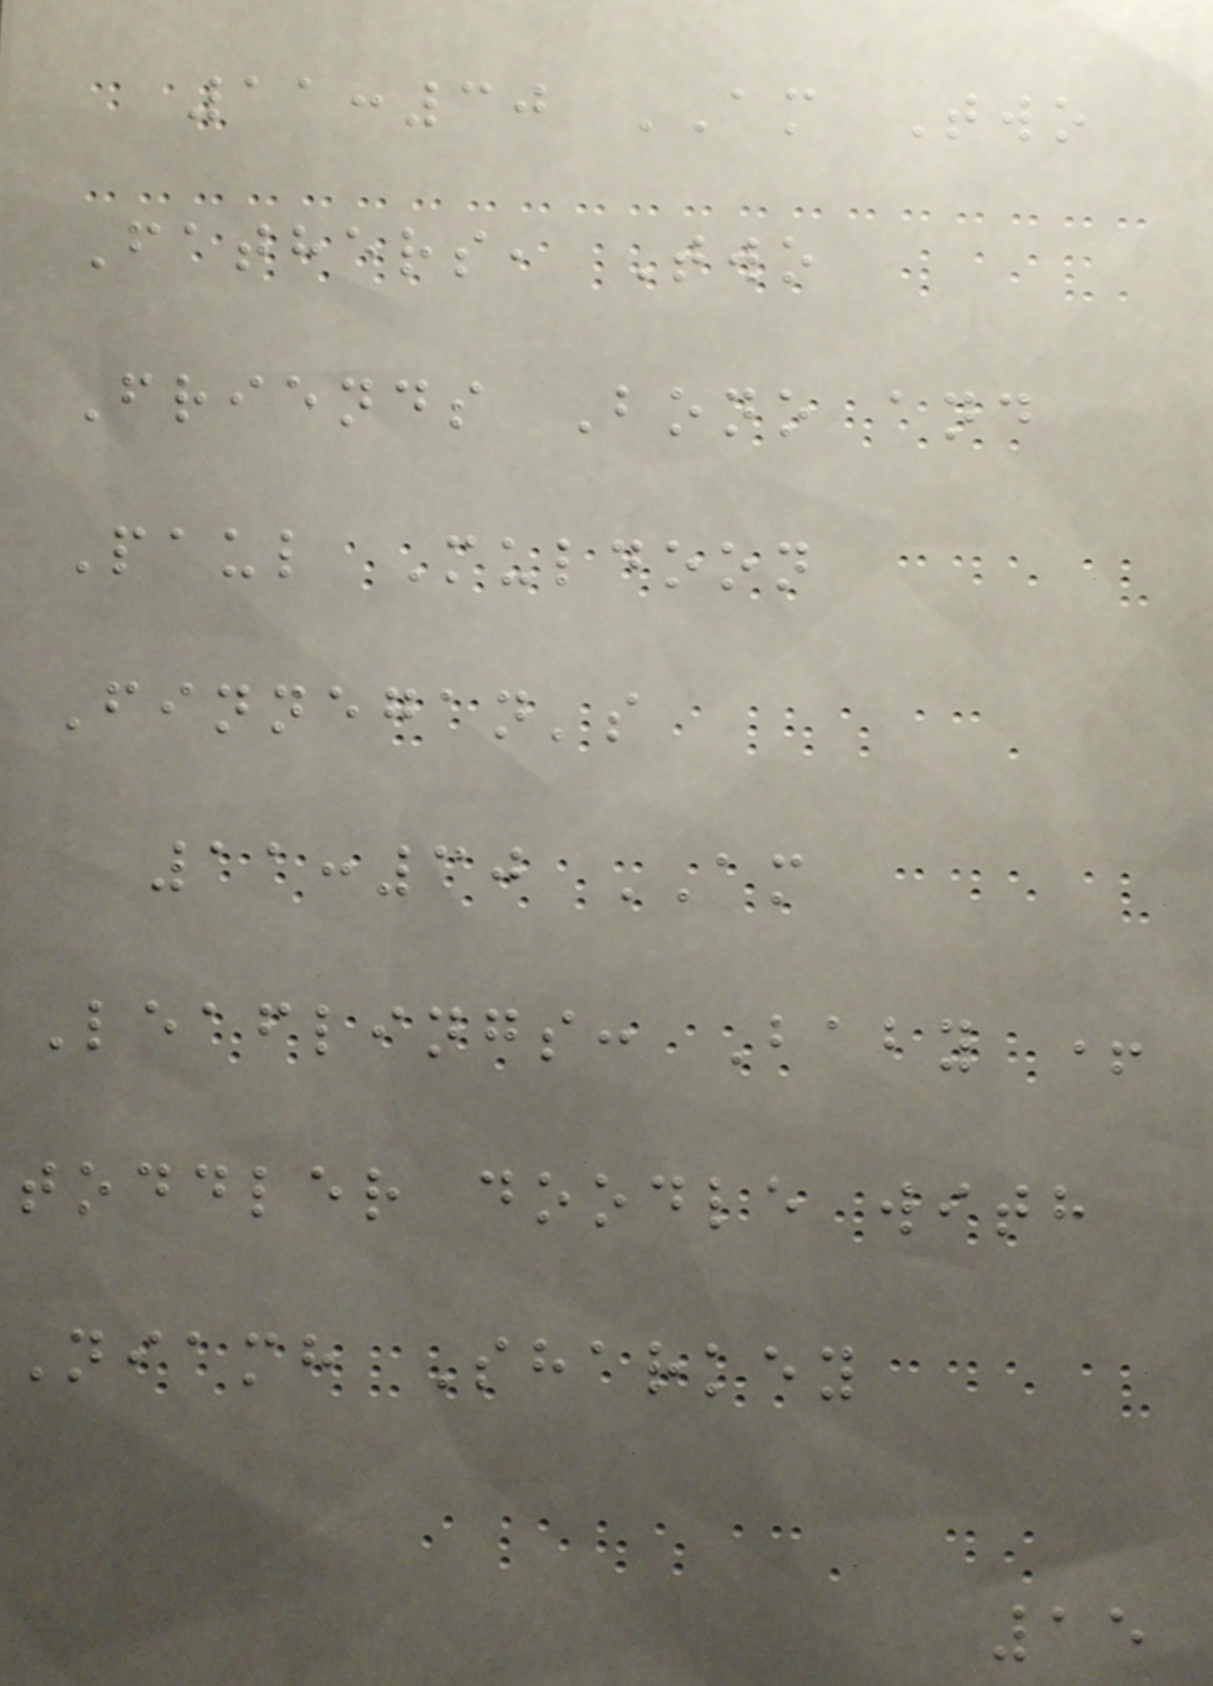11:30 AM Two
Fathers, Two
Friends Bono and
Paul Muldoon
Finnegan's
11:30 AM
Leaflings: Baby +
toddler doodle with
Niamh Sharkey
15
